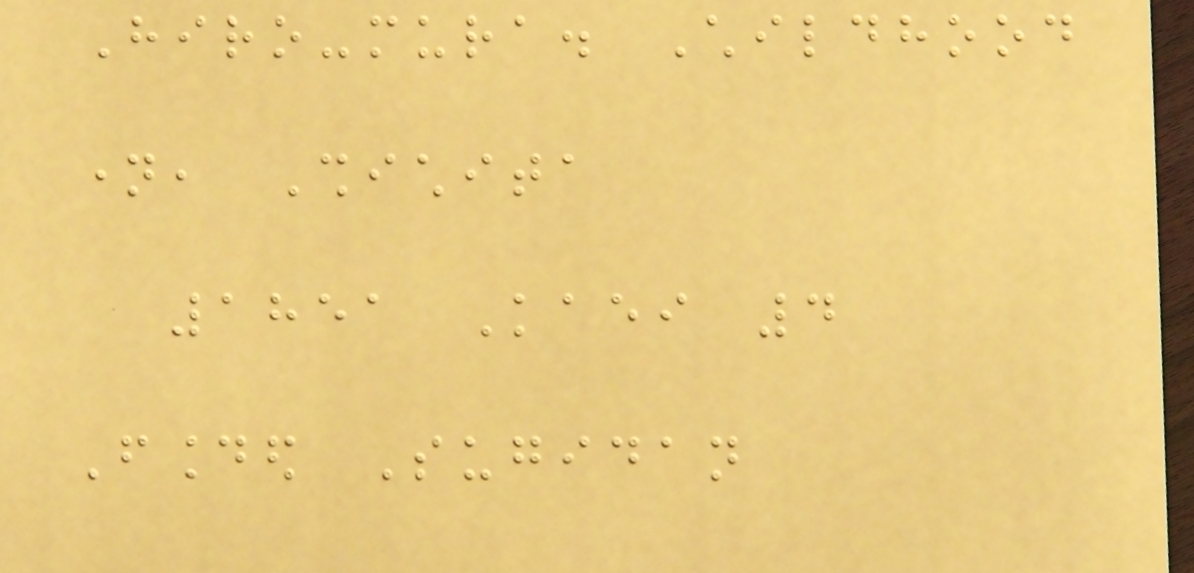Hiro-mura. Childhood
name, Shichita
1851 Kaei 4
Founded Sugidan
